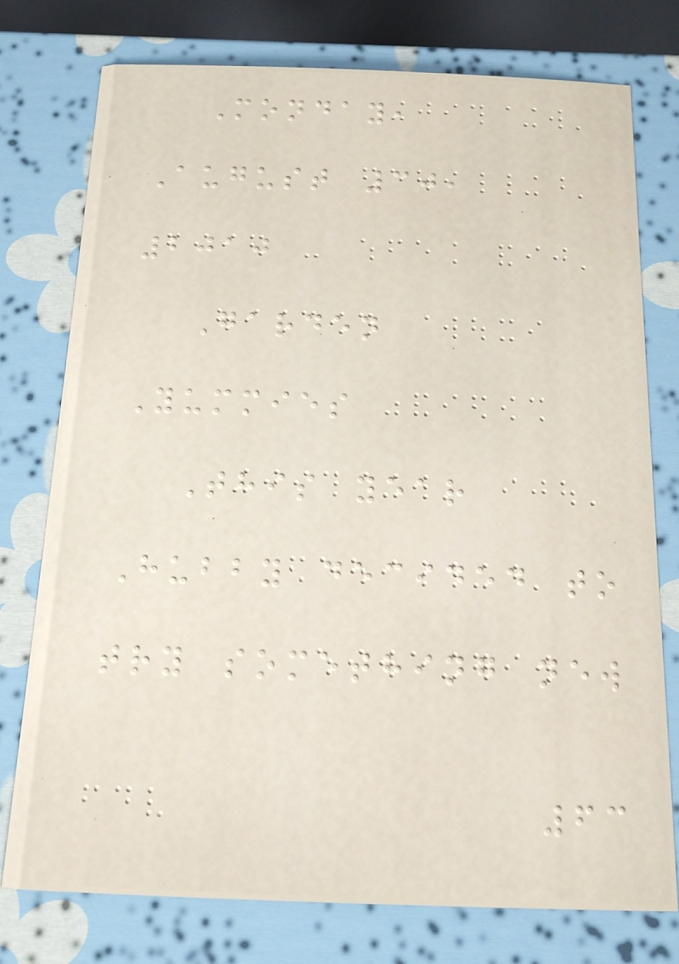Monday,
August 30,
2010
Garden
Yummies
This year
Hubby decided to
try something new
63
